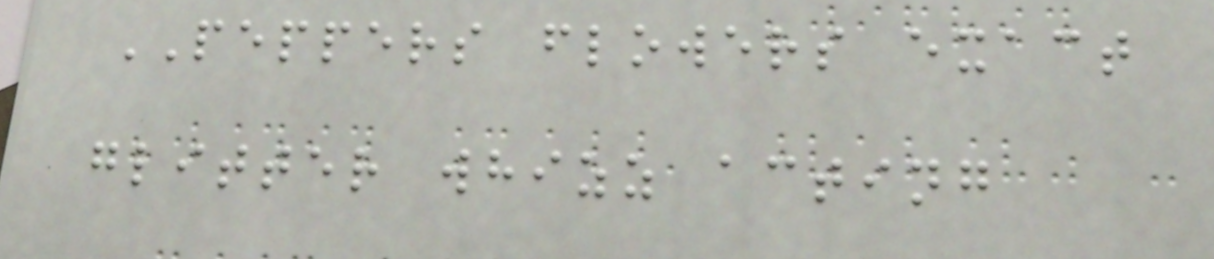PEPPERS flowers exact
glitter whizz acting
